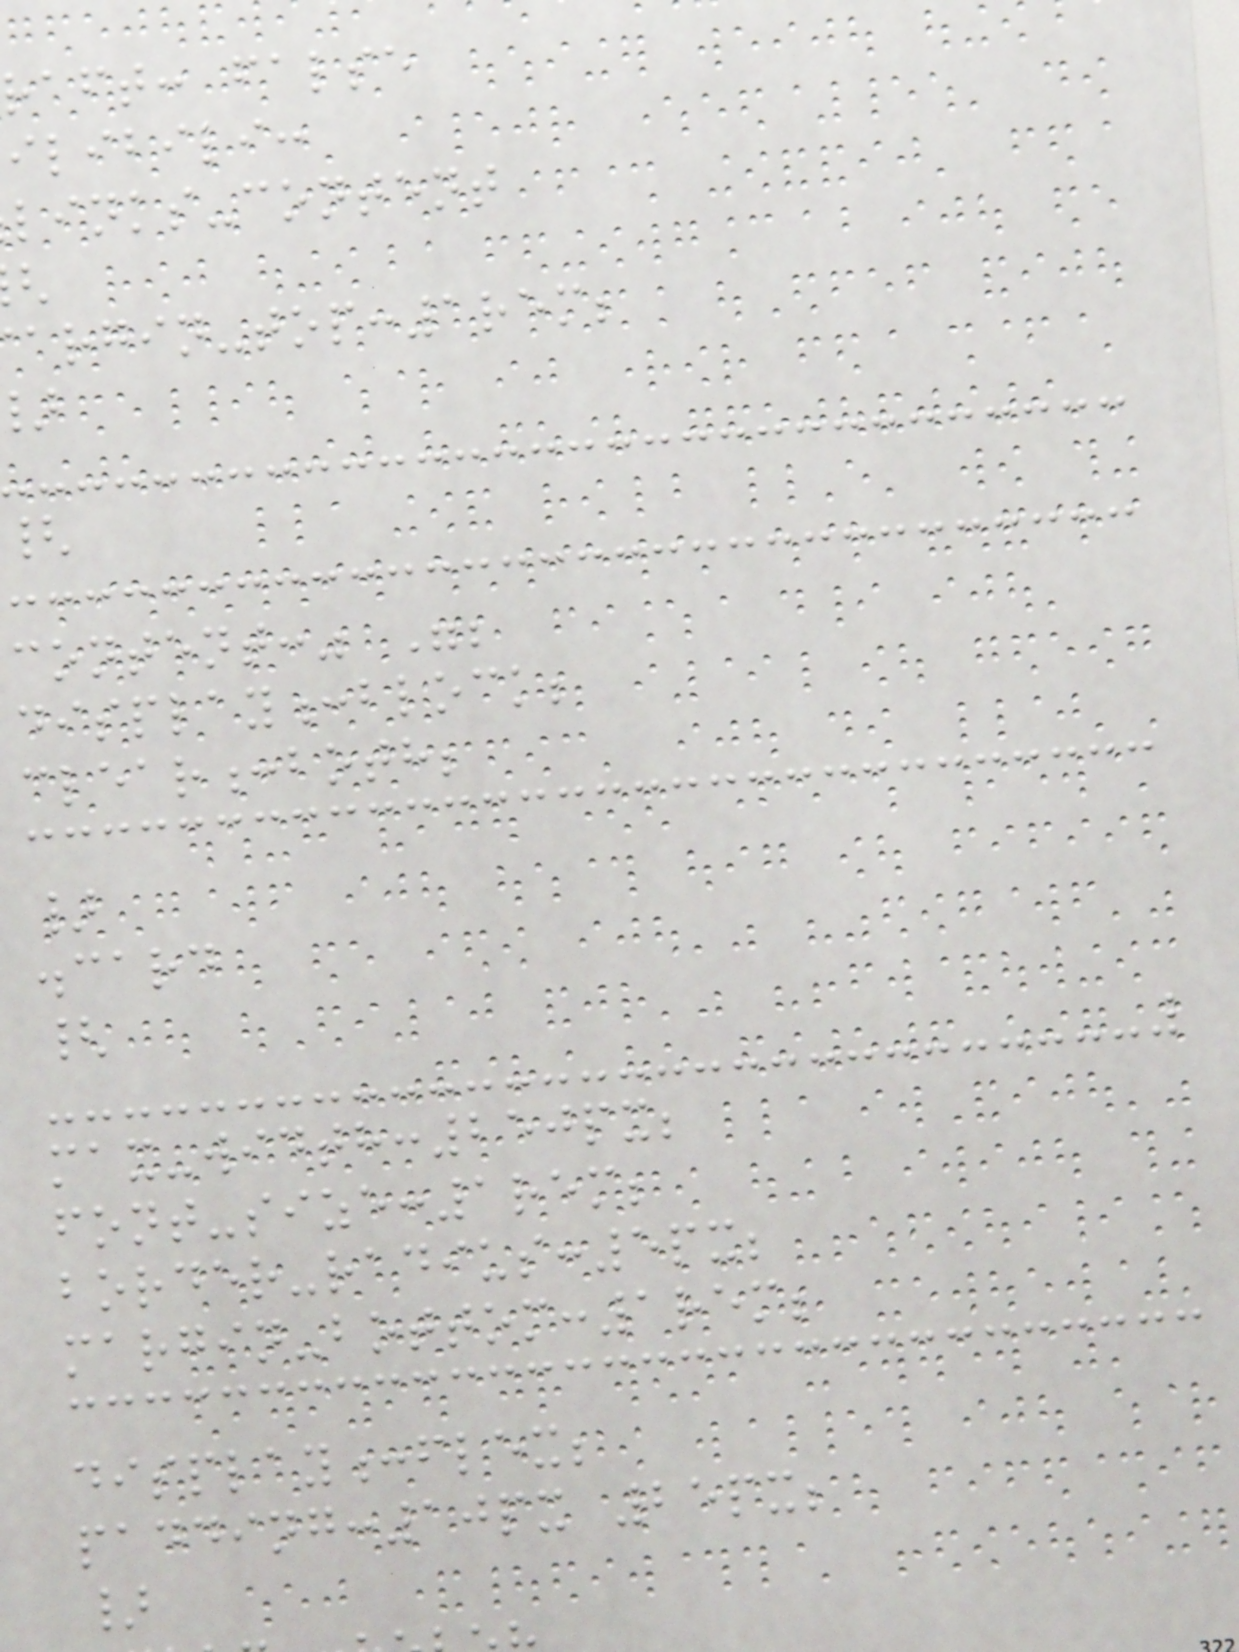raft: false
ilibili:
links-content
argin-top:1rem;
{
content:" ";
display:block;
clear:both;
}
.card
{
max-width:250px;
font-size:1rem;
border-radius:5px;
margin-bottom:1rem;
display:flex;
padding:10px 25px;
}
